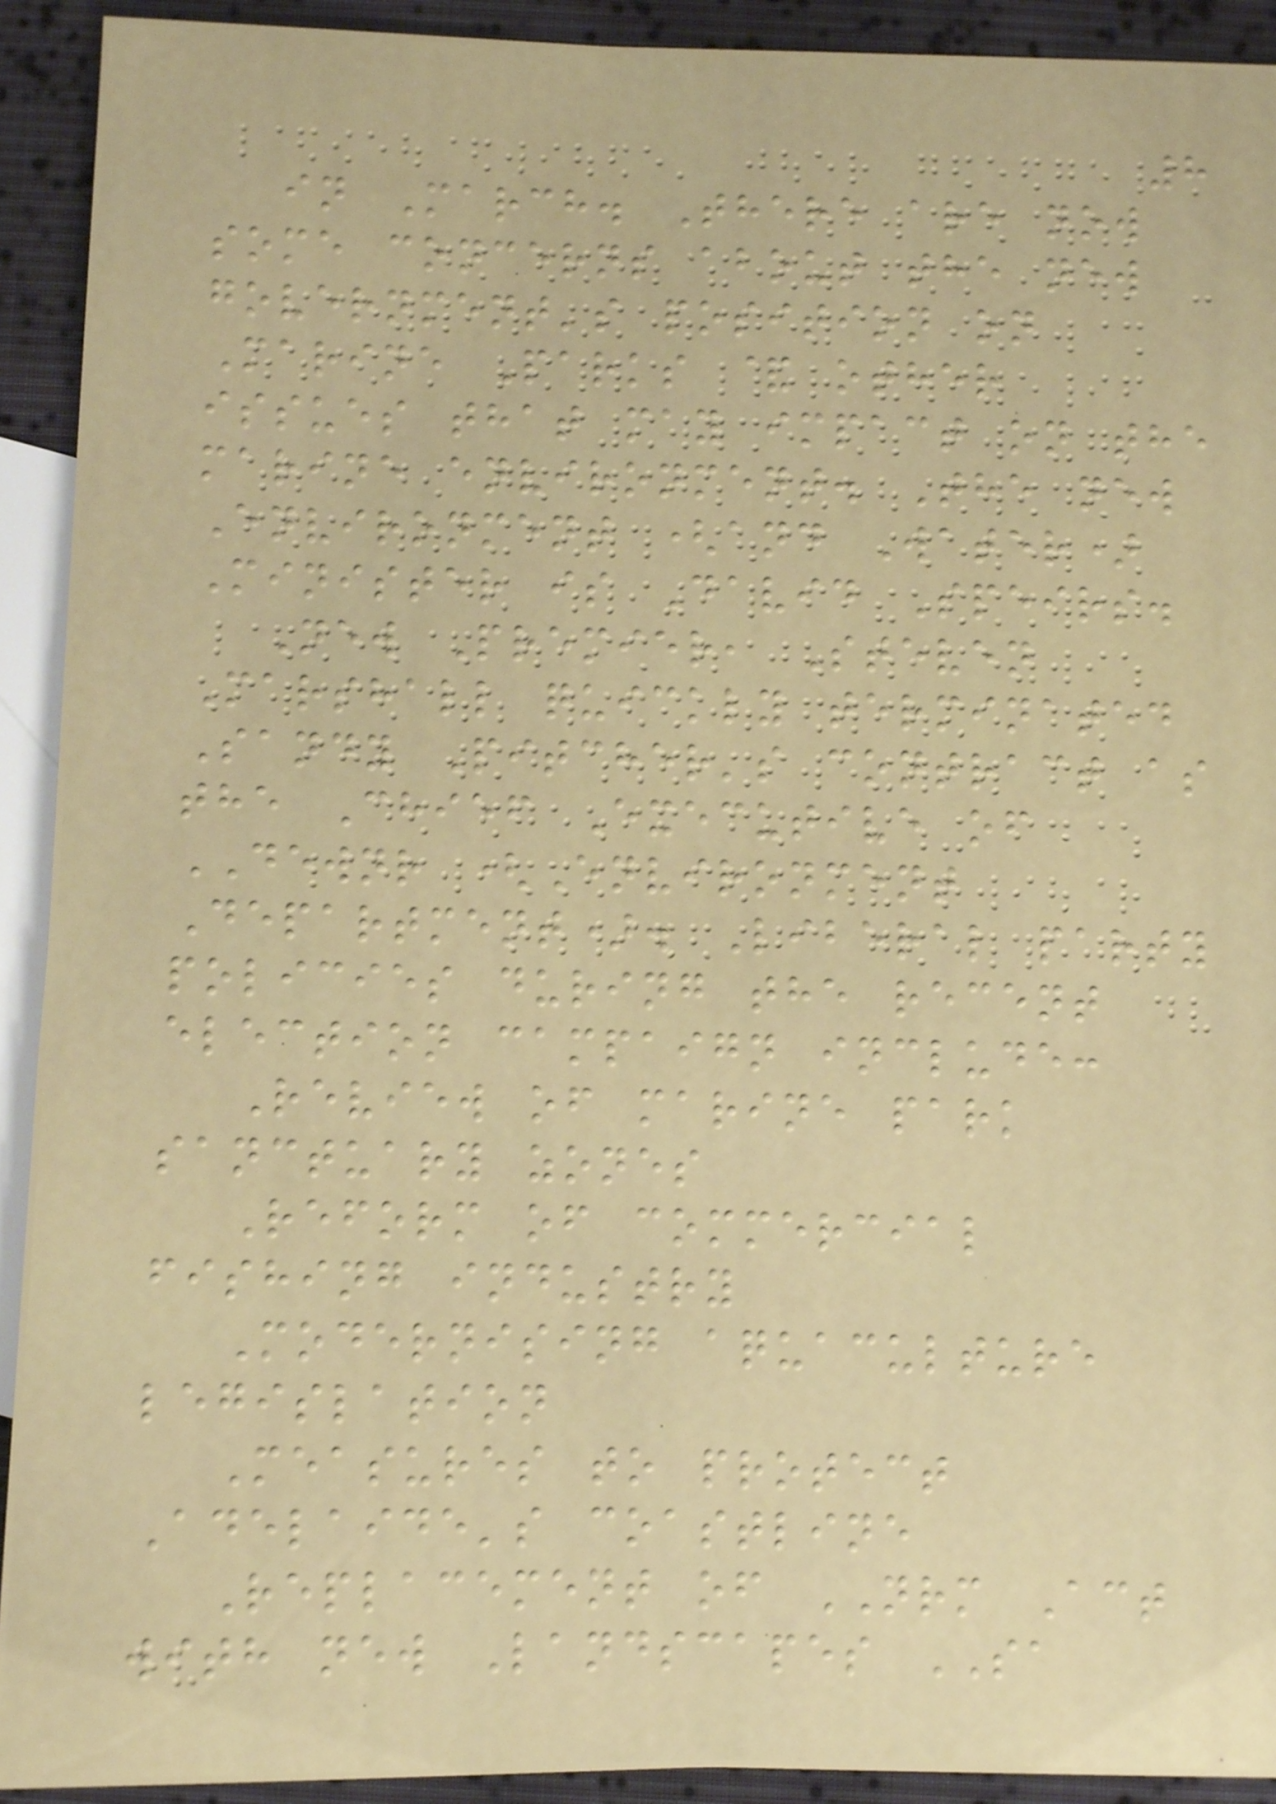8
in March. There are now
some concerns about the new
government's position on
Marine Parks & other
issues that may impact on the
marine environment. The new
Environment (and Water)
Minister is David Speirs.
New Premier, Steven
Marshall quickly terminated
Sandy Pitcher's contract as
the Chief Executive of
DEWNR (Environment
Department). Liberal party
policies during the recent
election campaign include:
Review of marine park
sanctuary zones
Reform of commercial
fishing industry
Modernising aquaculture
legislation
Measures to protect
Adelaide's coastline
Replacement of NRM Act
with new Landscapes SA
